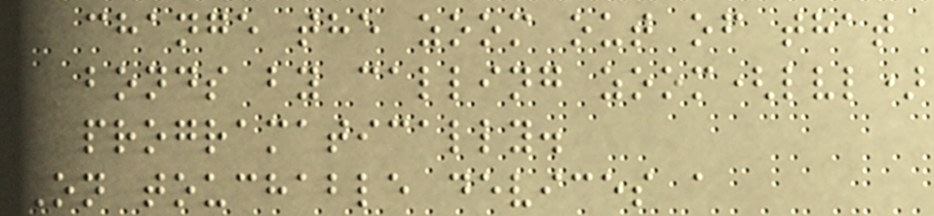change the zoom out of that
bonds by calling zoom(lvl)
programatically.
On touchable devices a
